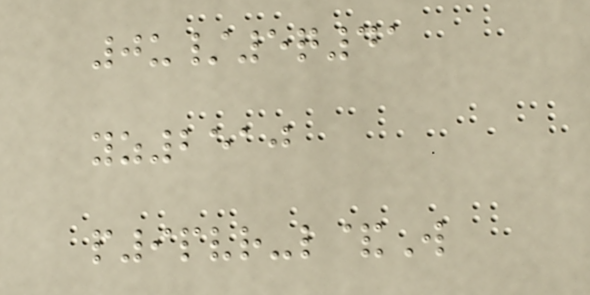0u/5q41
yz2510
p9pvr-l&W
